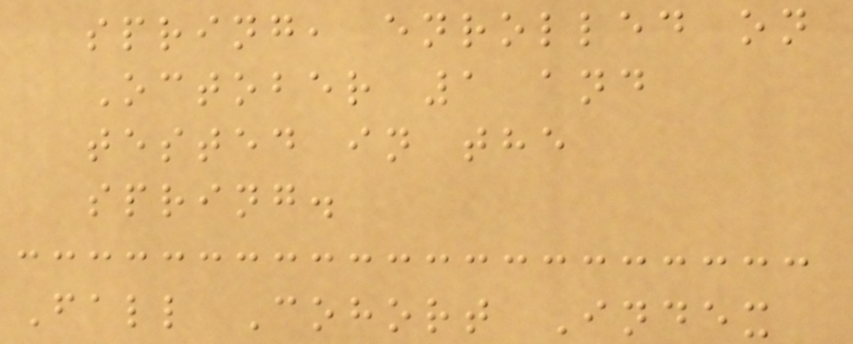spring, enrolled on
October 1 and
tested in the
spring.
Fall Cohort Index
